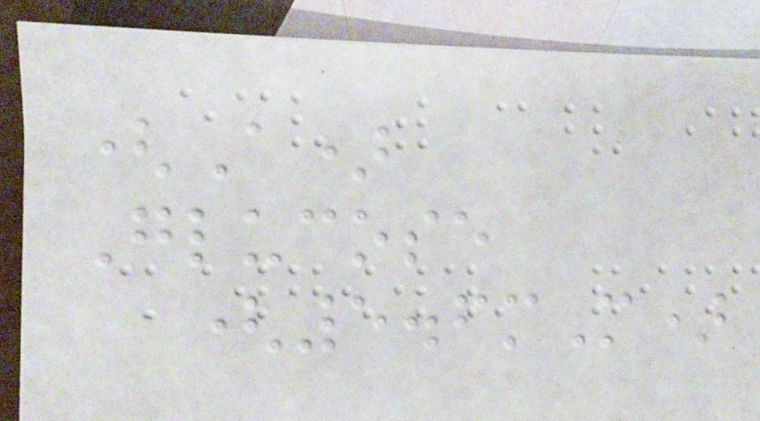(A)
Glucose
(5.6mM)
